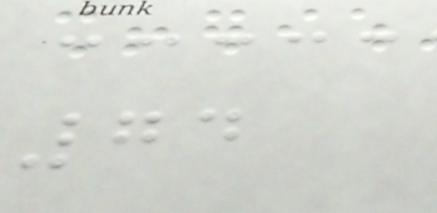74
